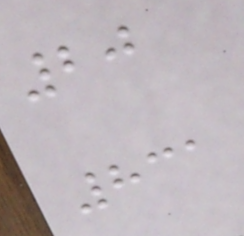20
831
